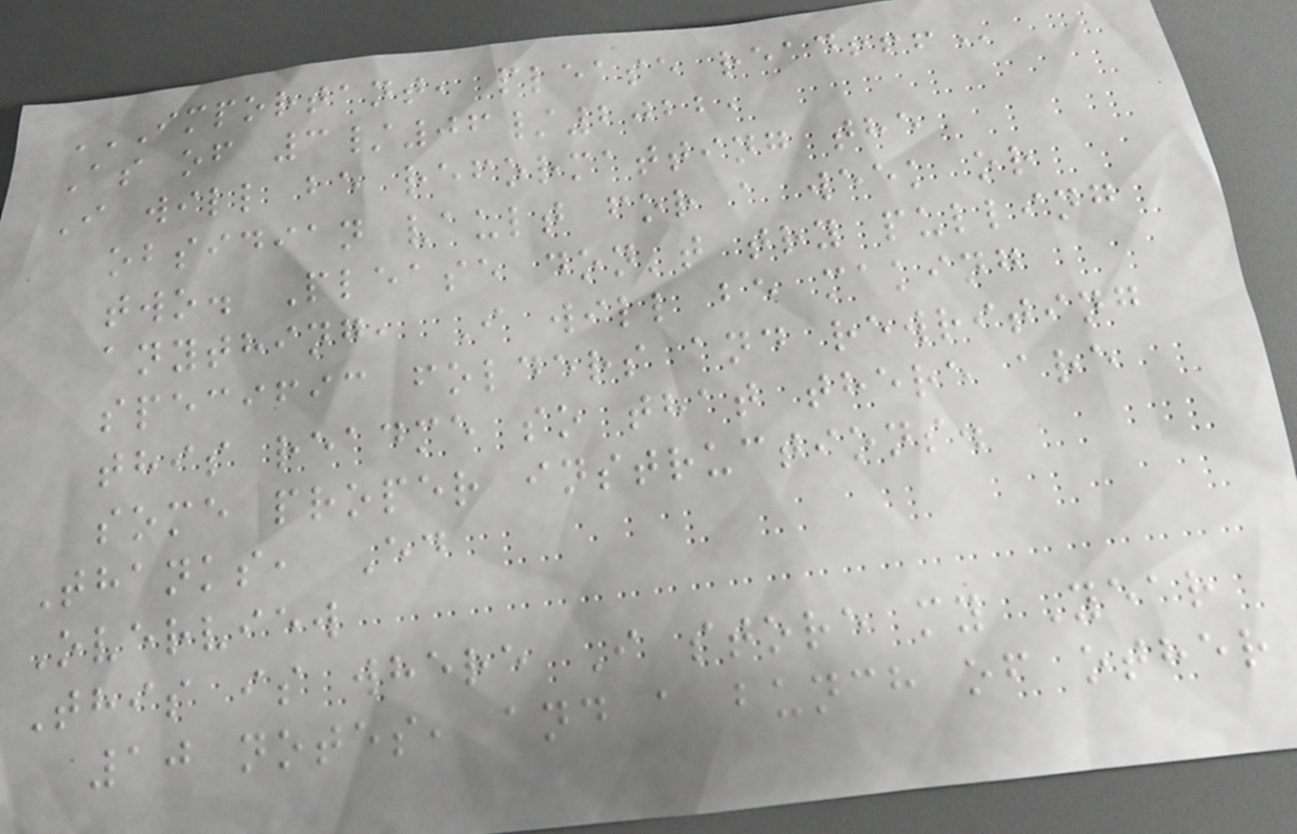IMPORTANT, PLEASE READ!!!
As of 3/06/2022,
I will be reformatting the
obsidian vault for a week or
two. Please don't try pulling
anything, I will be making
specific folders and rewriting
this readme so that there are
some proper instructions.
Thanks, Ed
Overview
This is where I store my Year
10 notes, and a bunch of other
